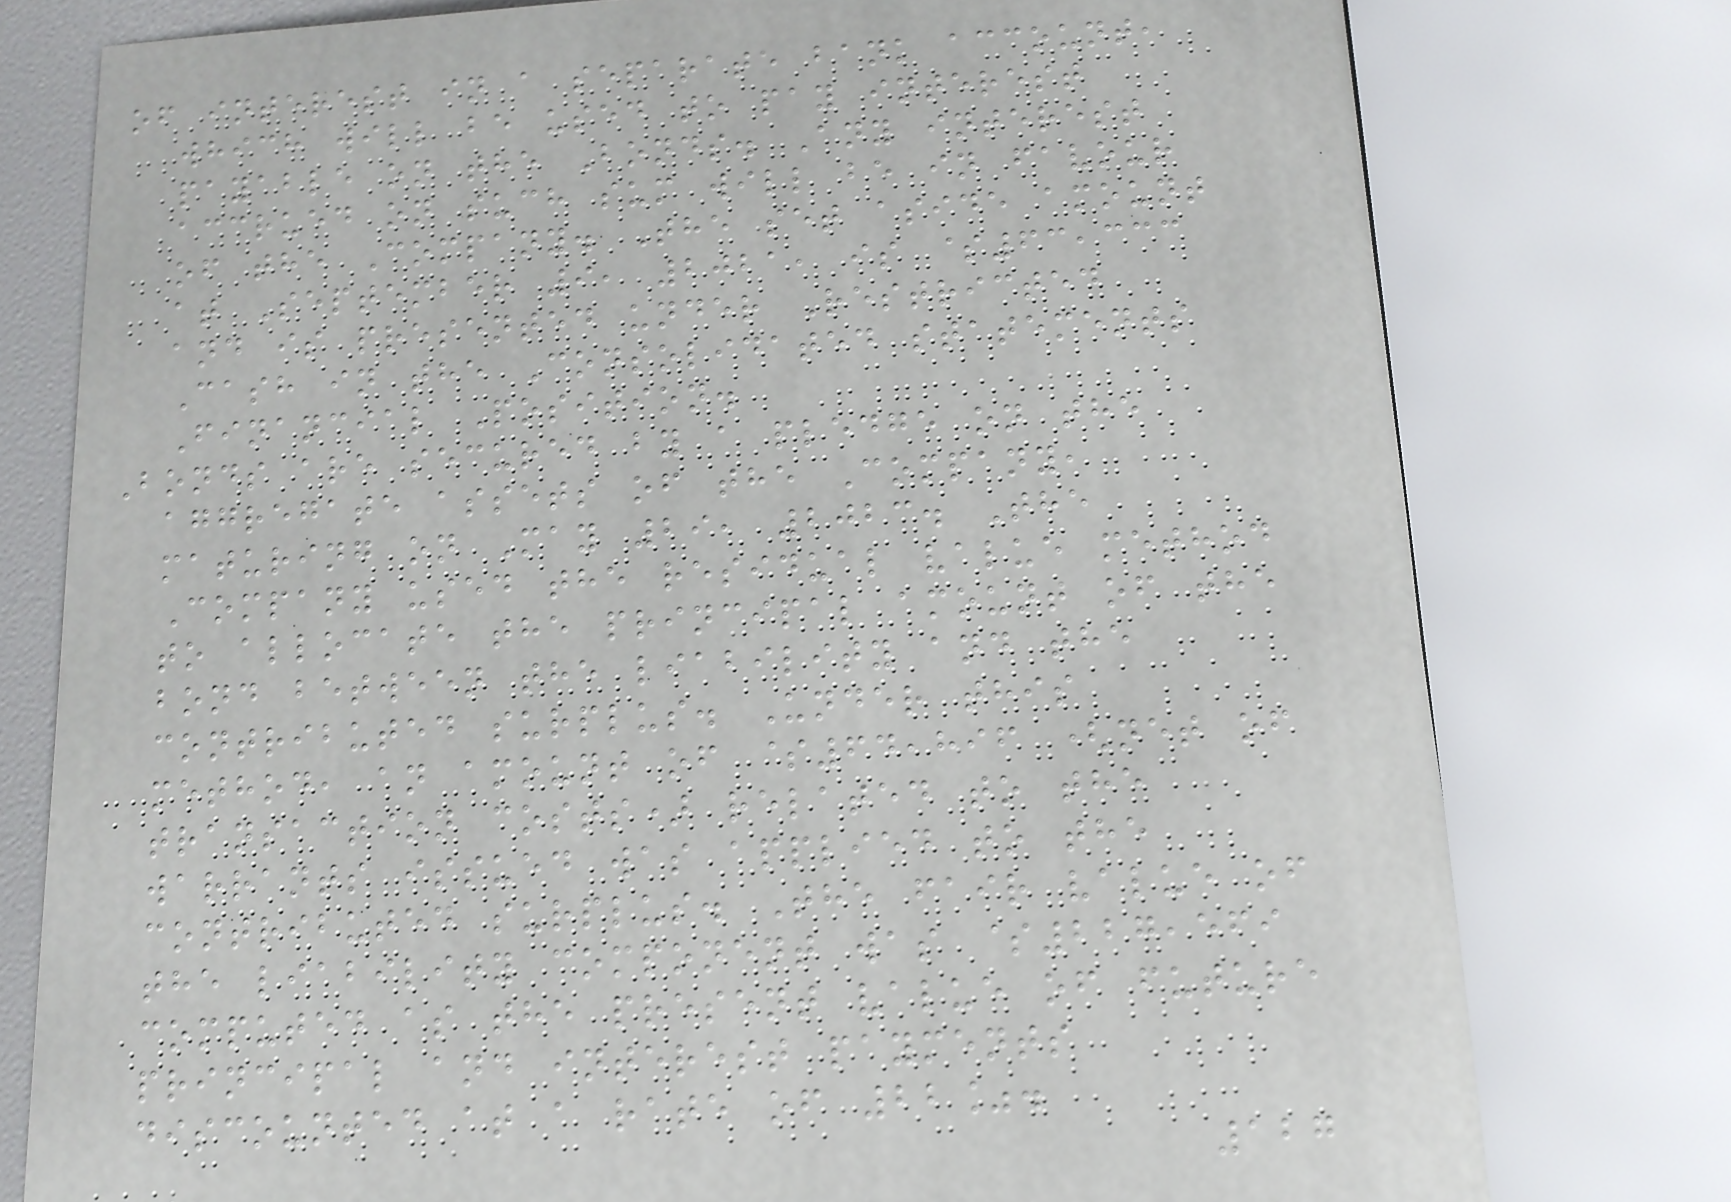of interest in a separate bank account,
which will be used to pay interest
payable on the Bonds. Any interest
accrued on such sum will be in favour
of the Company. The set aside amount
at September 9, 2021, is $63,333
and is presented under Restricted
Cash in the Consolidated statements
Financial Position.
Bonds are secured by a pledge on the
aggregate assets of the Company,
maturing on May 29, 2023. The
Company used the residual value method
to allocate the principal amount of the
bond between the liability and the
contributed surplus. Under this
method, an amount of $64,896 (net of
transaction costs) related to the
warrants issued was applied to the
contributed surplus. The fair value of
the liability component was $227,569
computed as the present value of future
principal and interest payments
discounted at a rate of 22%.
127
